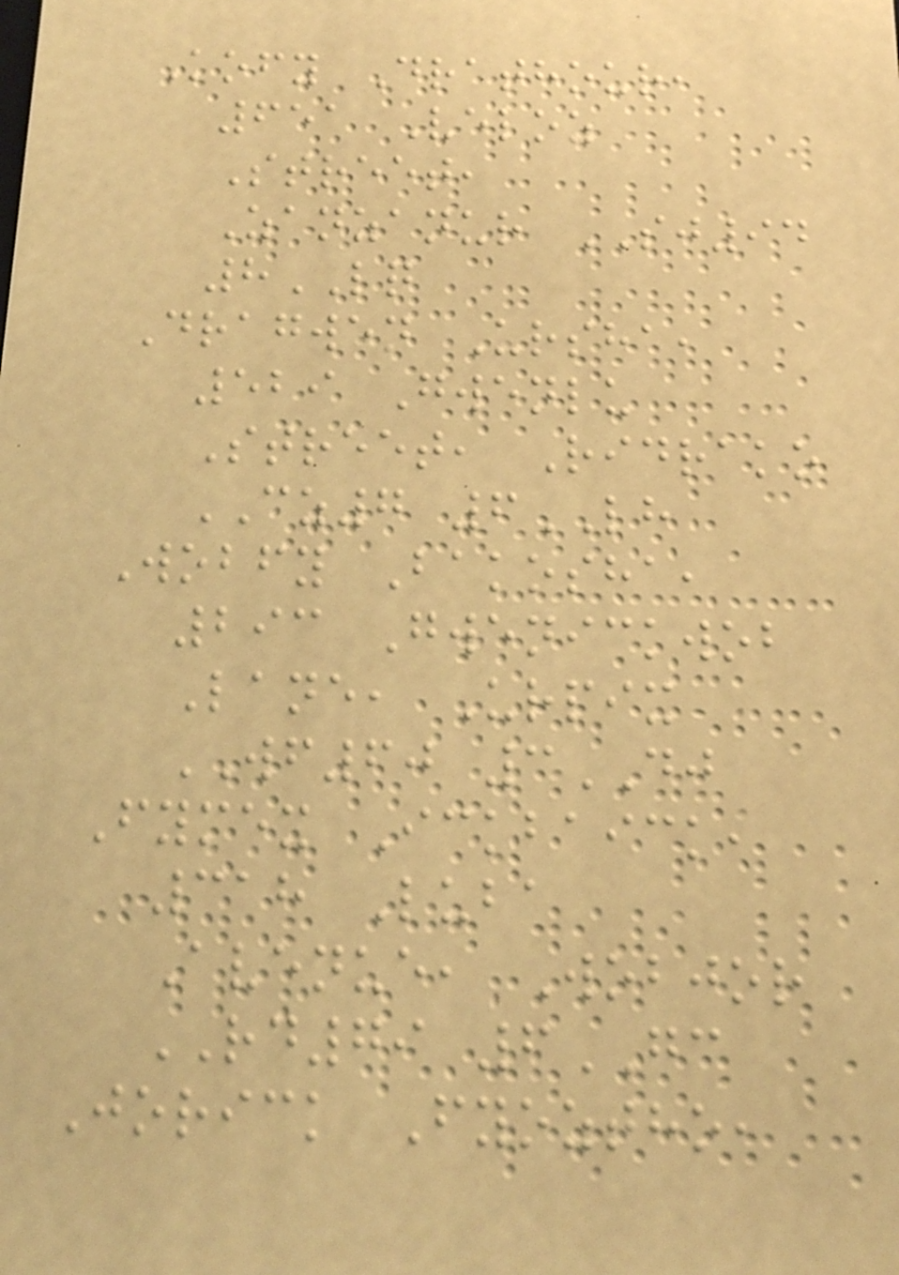Kofy Drathour,
651 Veloz
Street,
Zanzanur SJ94
8LQ
Dragwen Ursha,
529 Gwenlu
Street, Ridrako
CZ7 6LH
Wobfy Bakosha,
293 Gwenickwob
Lane, Urpix
WF60 3DJ
Fymex Ickbaick,
318 Luba
Avenue, Wobjor
RD79 6GC
Jorick Fyoztho,
